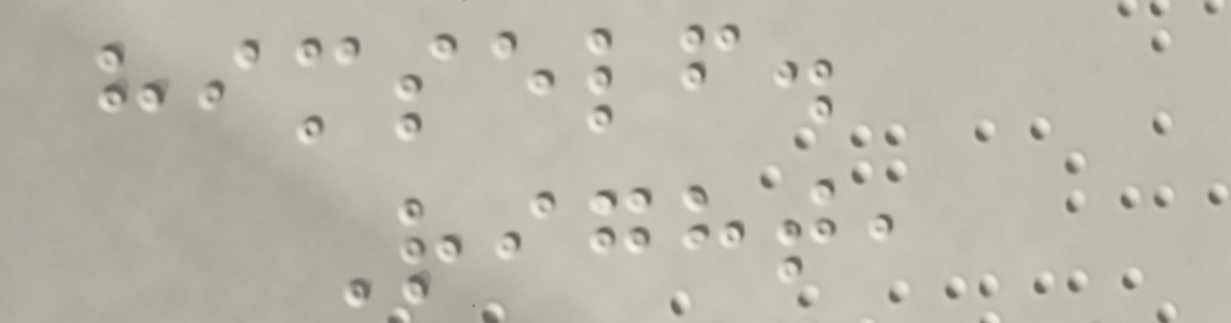himself.
Right,
